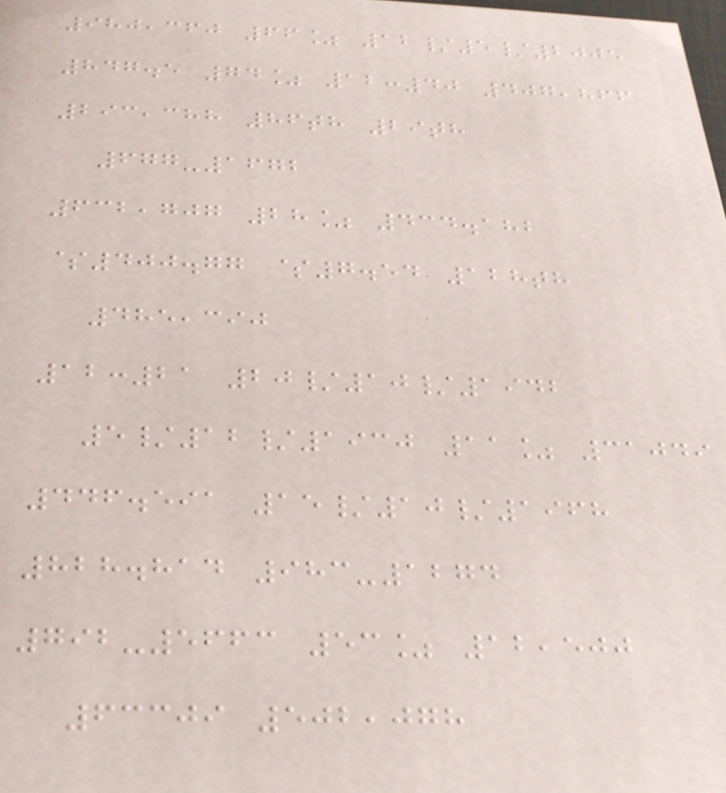980,360 66% 12/5/2005
847.5 74% 12:40 407,866
293,388 86th 29th
677-1672
632,707 28% 434.182
$400.77 $7.54 128th
485,390
12:21 20/10/1942
5/12/1930 11% 31049
446.591 15/10/1968
828.814 983-1274
792-5663 53% 12,500
63309 502,078
